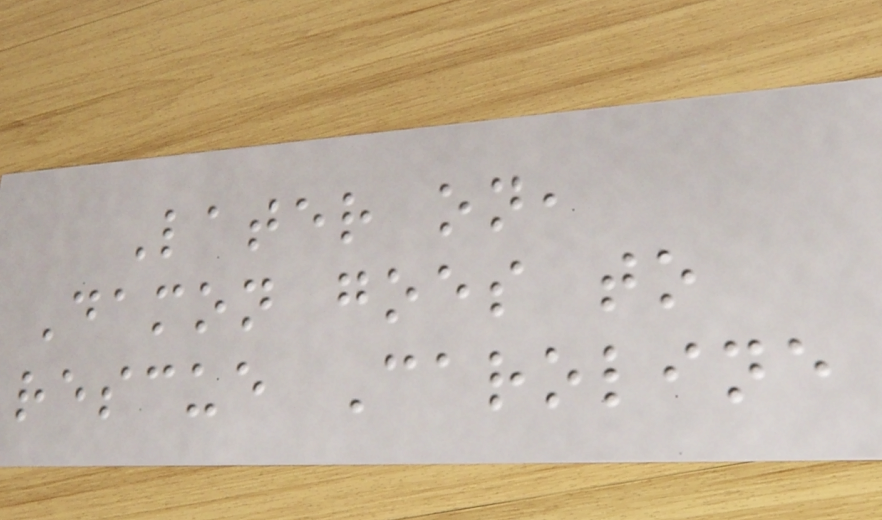Later on,
Damon goes to
rescue Caroline
